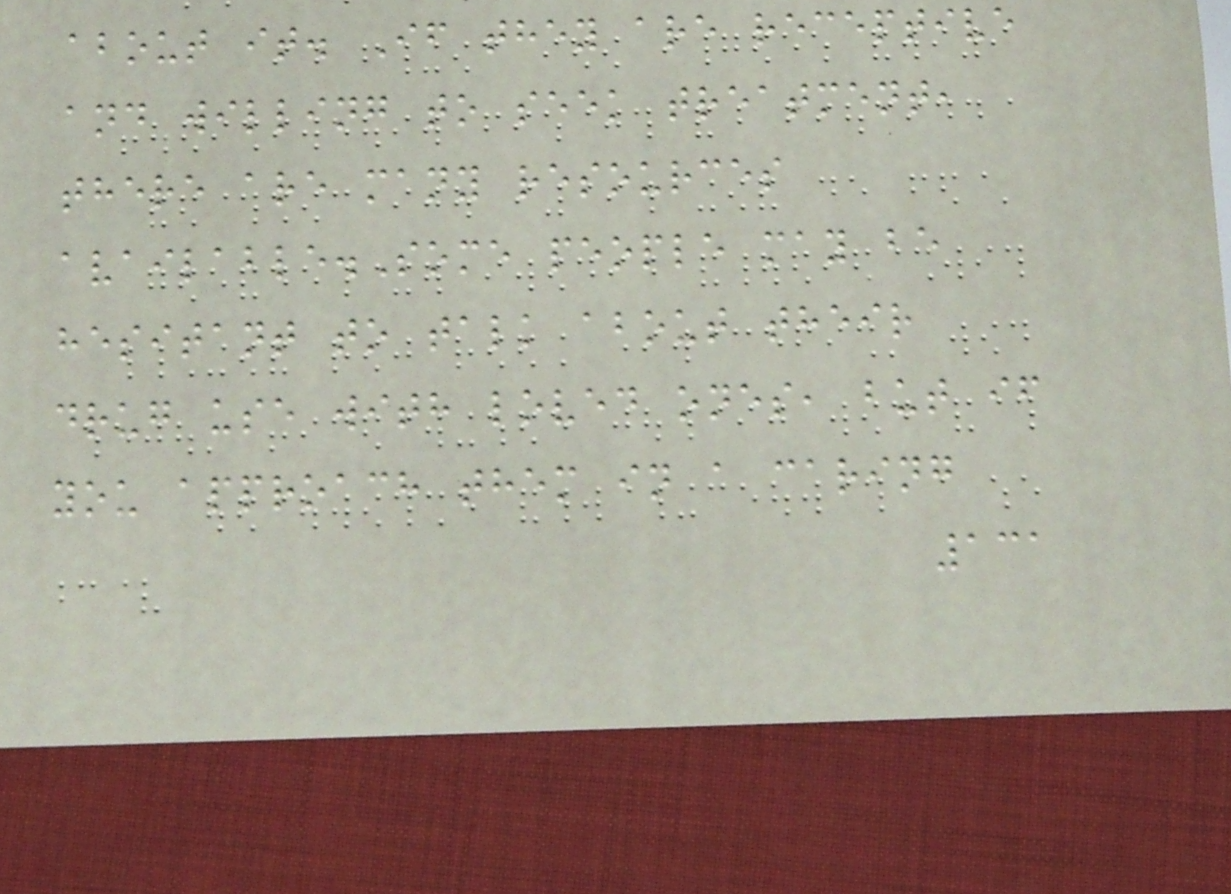about it. If they are receptive
and willing to seek treatment,
there are many resources
available.Some people may be
hesitant to talk about their
drug use with loved ones, but if
you approach them in a caring
131
